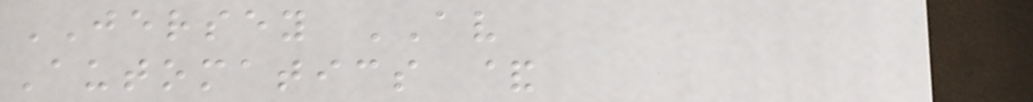JERSEY AV
Automatics &
